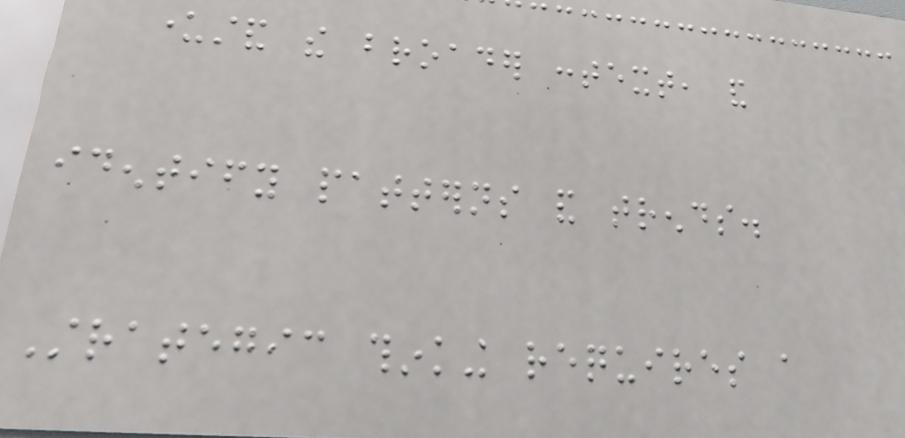understand the broader context, and
identify patterns and trends.
Strategic thinking requires a
